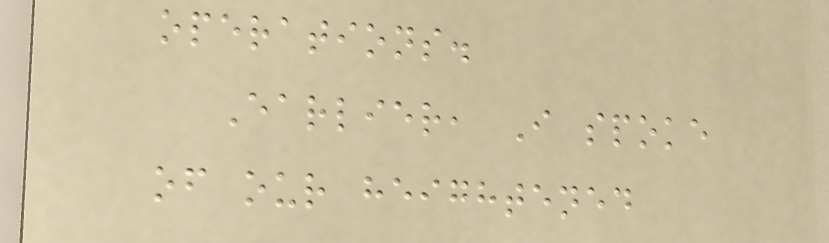operations.
Earlier, I spoke
of our heightened
